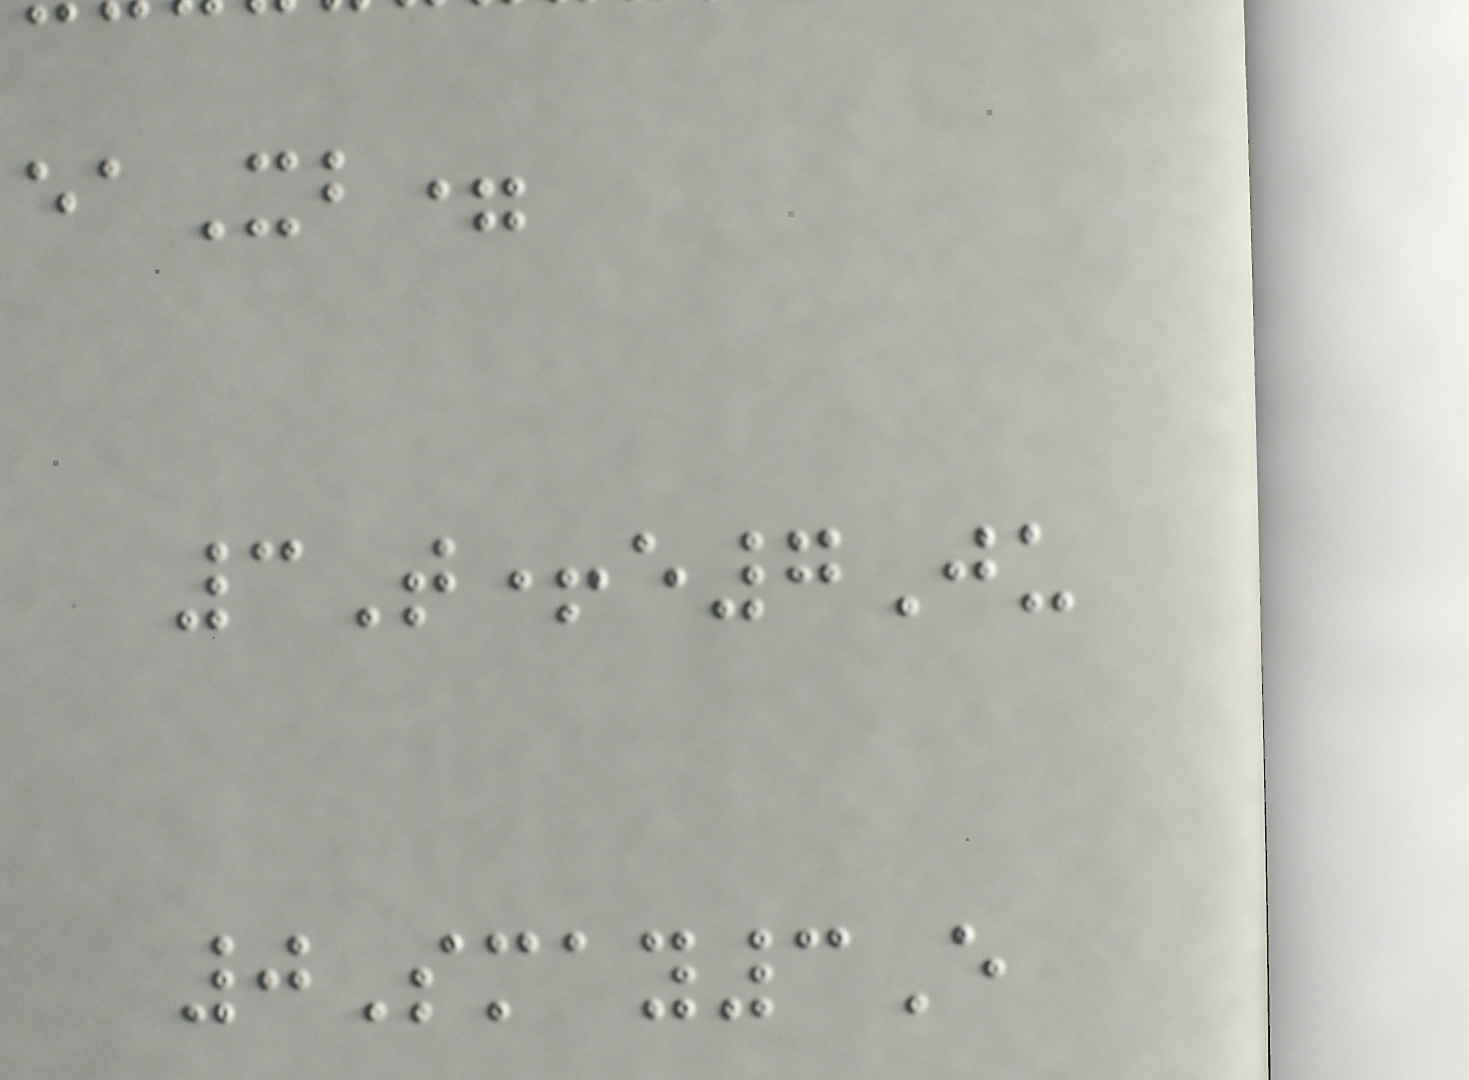eaXb=
3T+e7Ju
0Smay3E
